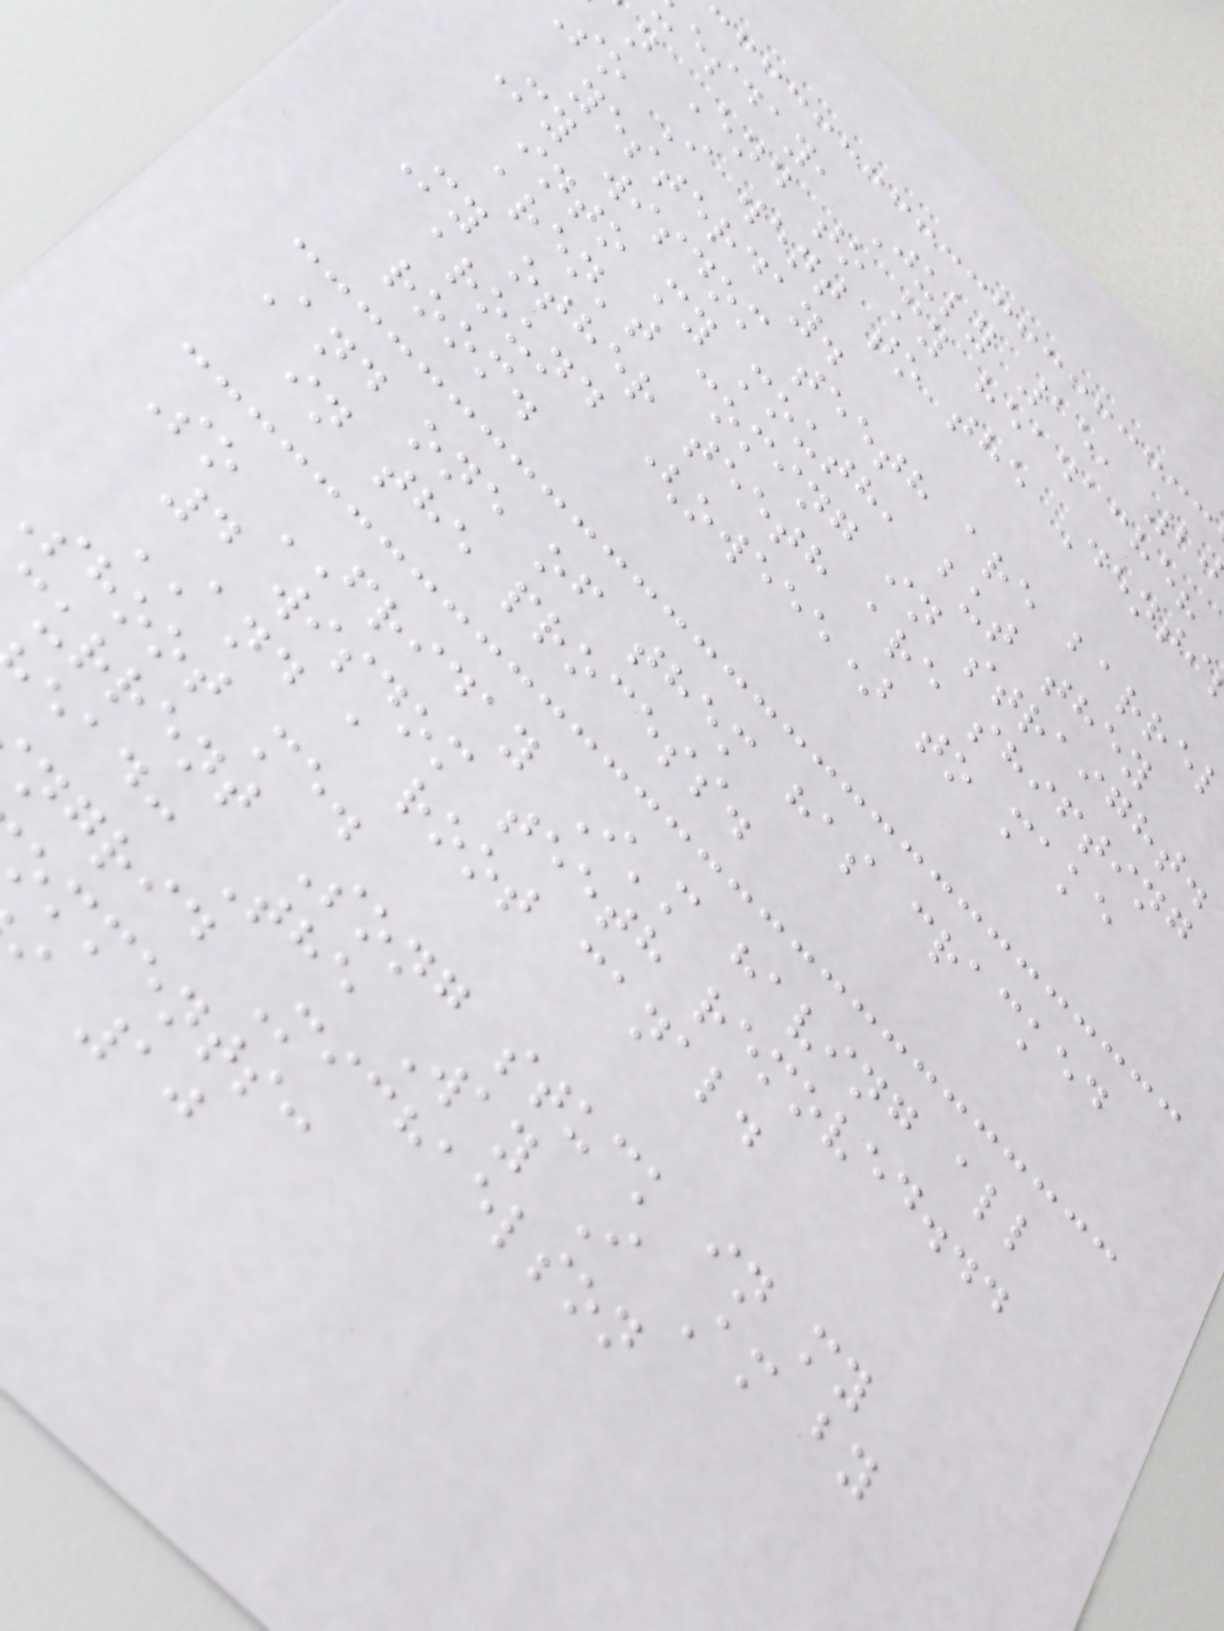esday, July 15, 2
n End to my headache?
so I went to the Denti
yesterday.
My wisdom teeth are barre
into my mouth, but they
aren't coming in straight.
My other teeth are shifting
around (oweee) to make
room.
And one of them has cracked
in the process.
So FRIDAY I'm having all
4 wisdom teeth removed...
AND a root canal.
Shoot me.
urrent Song stuck in my
ead: The Way I Am by
ngrid Michaelson
omments:
